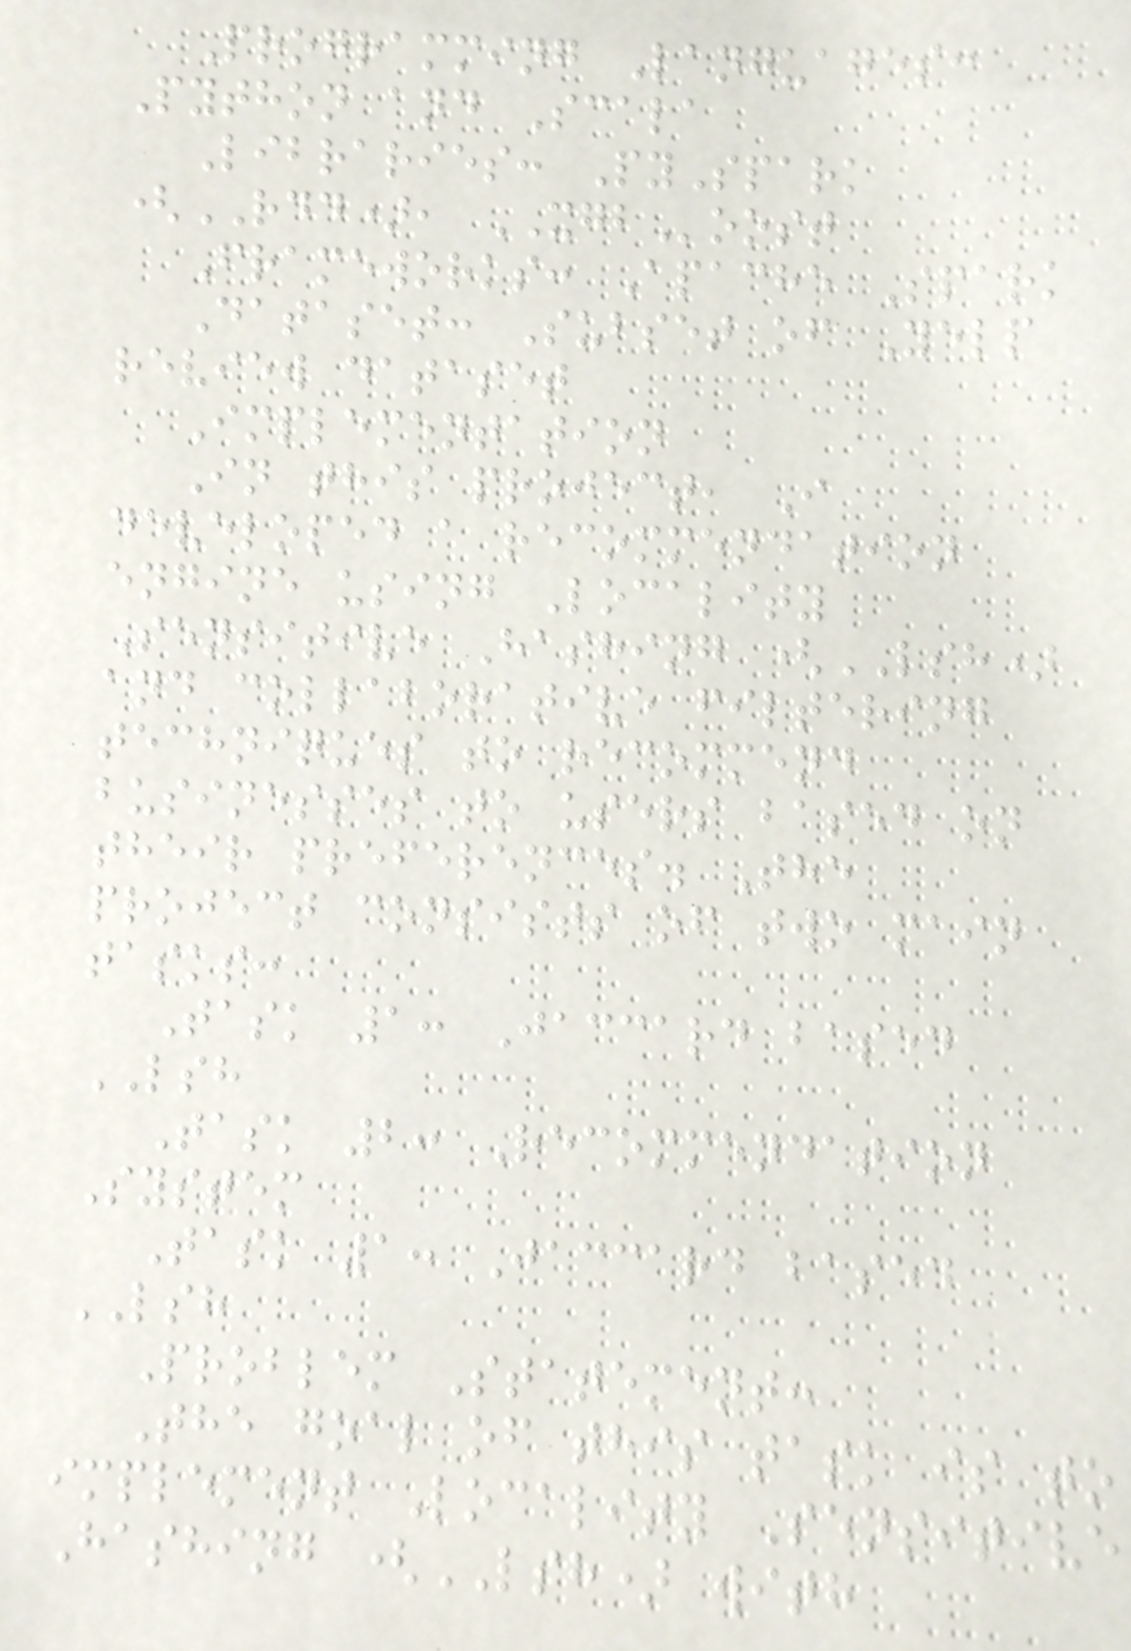Programming Languages:
Python and Scala
Libraries: PySpark
(RDD), XGBoost
Frameworks: Apache Spark
Dataset: Subset of Yelp
review dataset
Implementation
In this project, I
developed a recommendation
engine using Locality
Sensitive Hashing (LSH)
and collaborative filtering
techniques to recommend
businesses to users based on
their preferences. The
project consists of two main
tasks:
Task 1: Jaccard based
LSH
Task 2: Recommendation
System
Task 1: Jaccard based
LSH
Problem Statement:
The goal of this task is to
implement Locality Sensitive
Hashing (LSH) with
